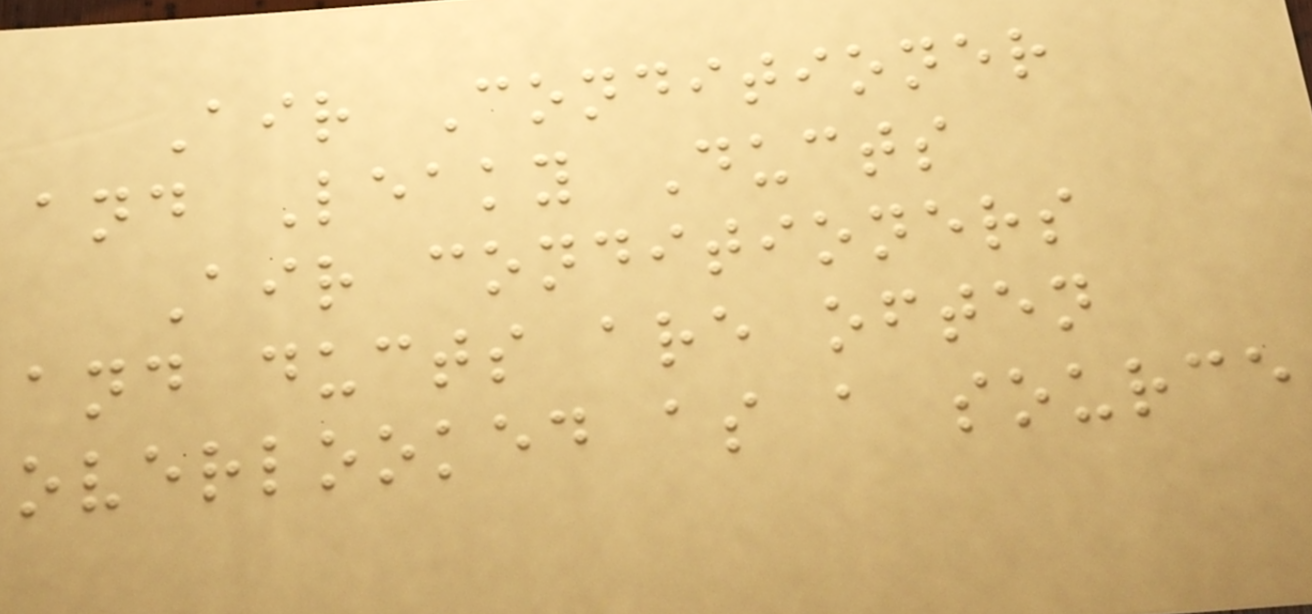Air Conditioner
and Leaky Ducts
Air conditioners
and ducts are often
overlooked as a source
